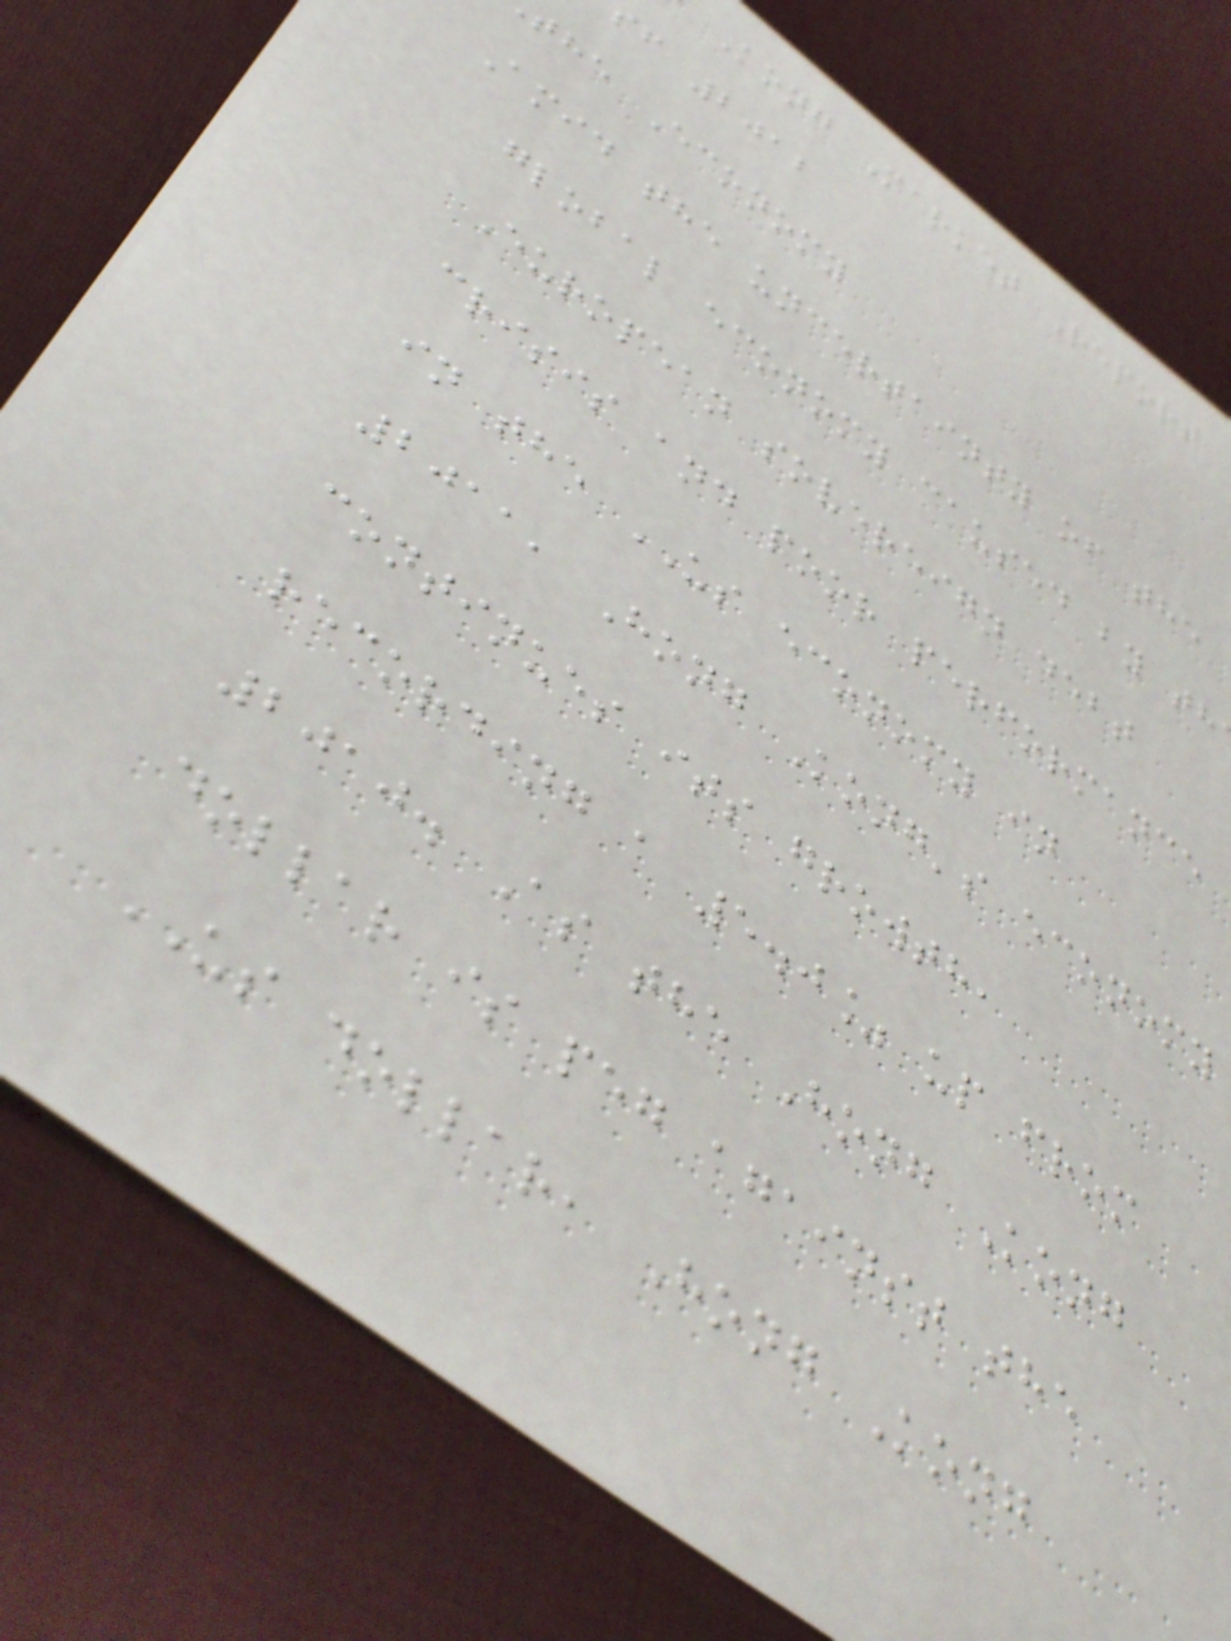Kong Market Report
sf 2012
the Economy
Amid the uncertainty of the
global economy caused by th
European sovereign debt
crisis and poor performance
in the US economy in
2011, Hong Kong's economy
continues its growth,
recording a 5.0% up from
2010. As the Hong Kong
dollar is peg against the
US dollar, Hong Kong
